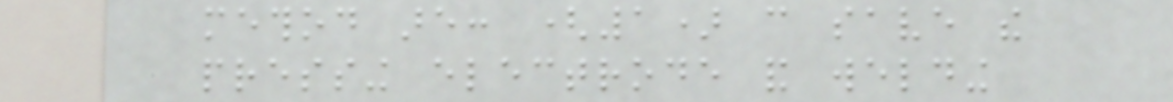method are: (1) can save the
pressing electrode and welding
